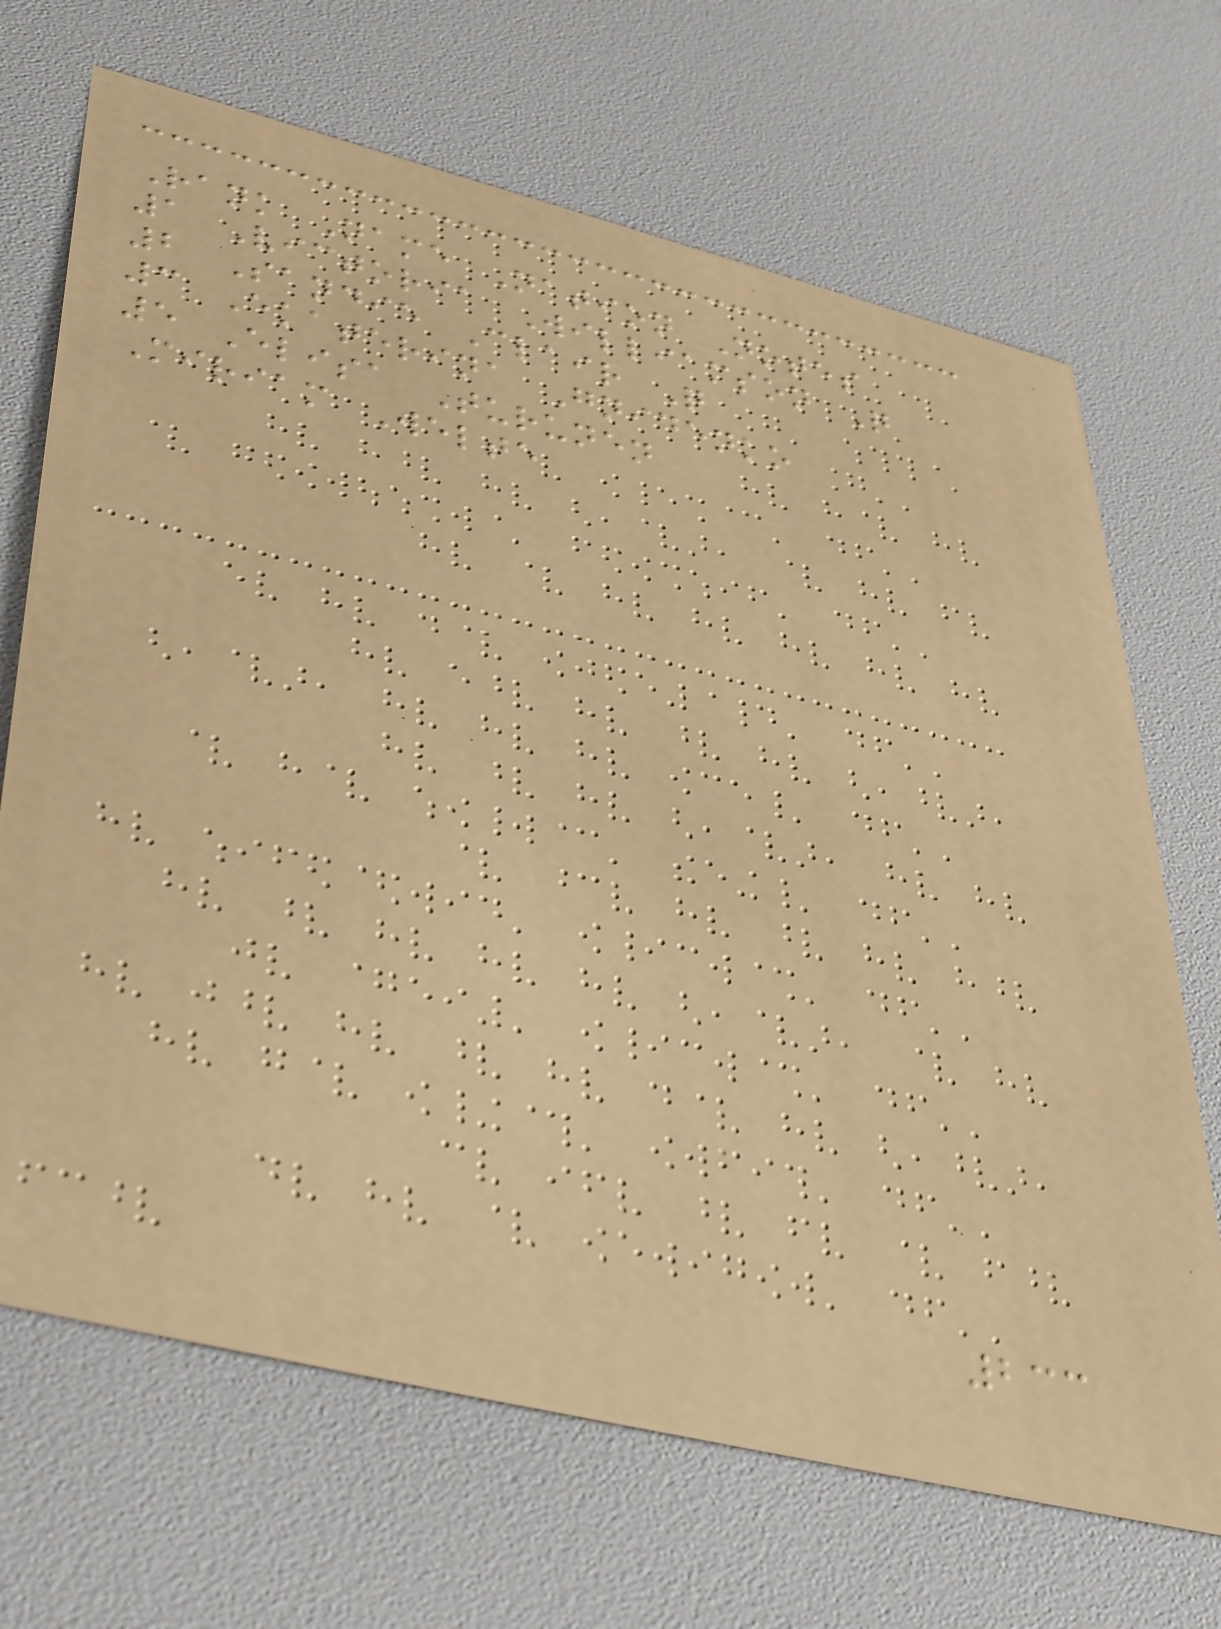Rank Name Nation Notes
1 Victoria Williamson Q
2 Sandie Clair Q
3 Ekaterina Gnidenko
5 Elisa Turunen
Miriam Welte
233
